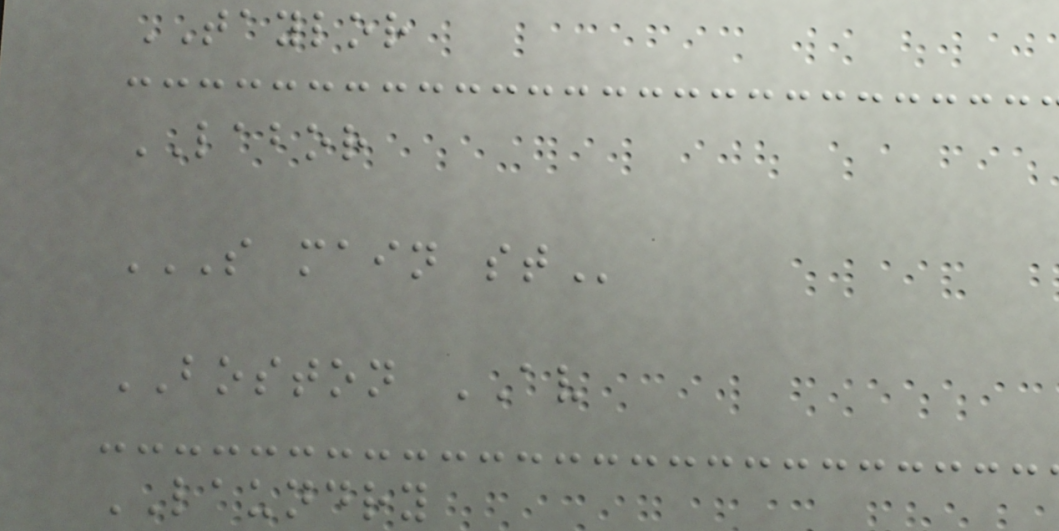TAYLOR
LABOR
S MAIN ST
BOSTON AV
LAUNDRY
